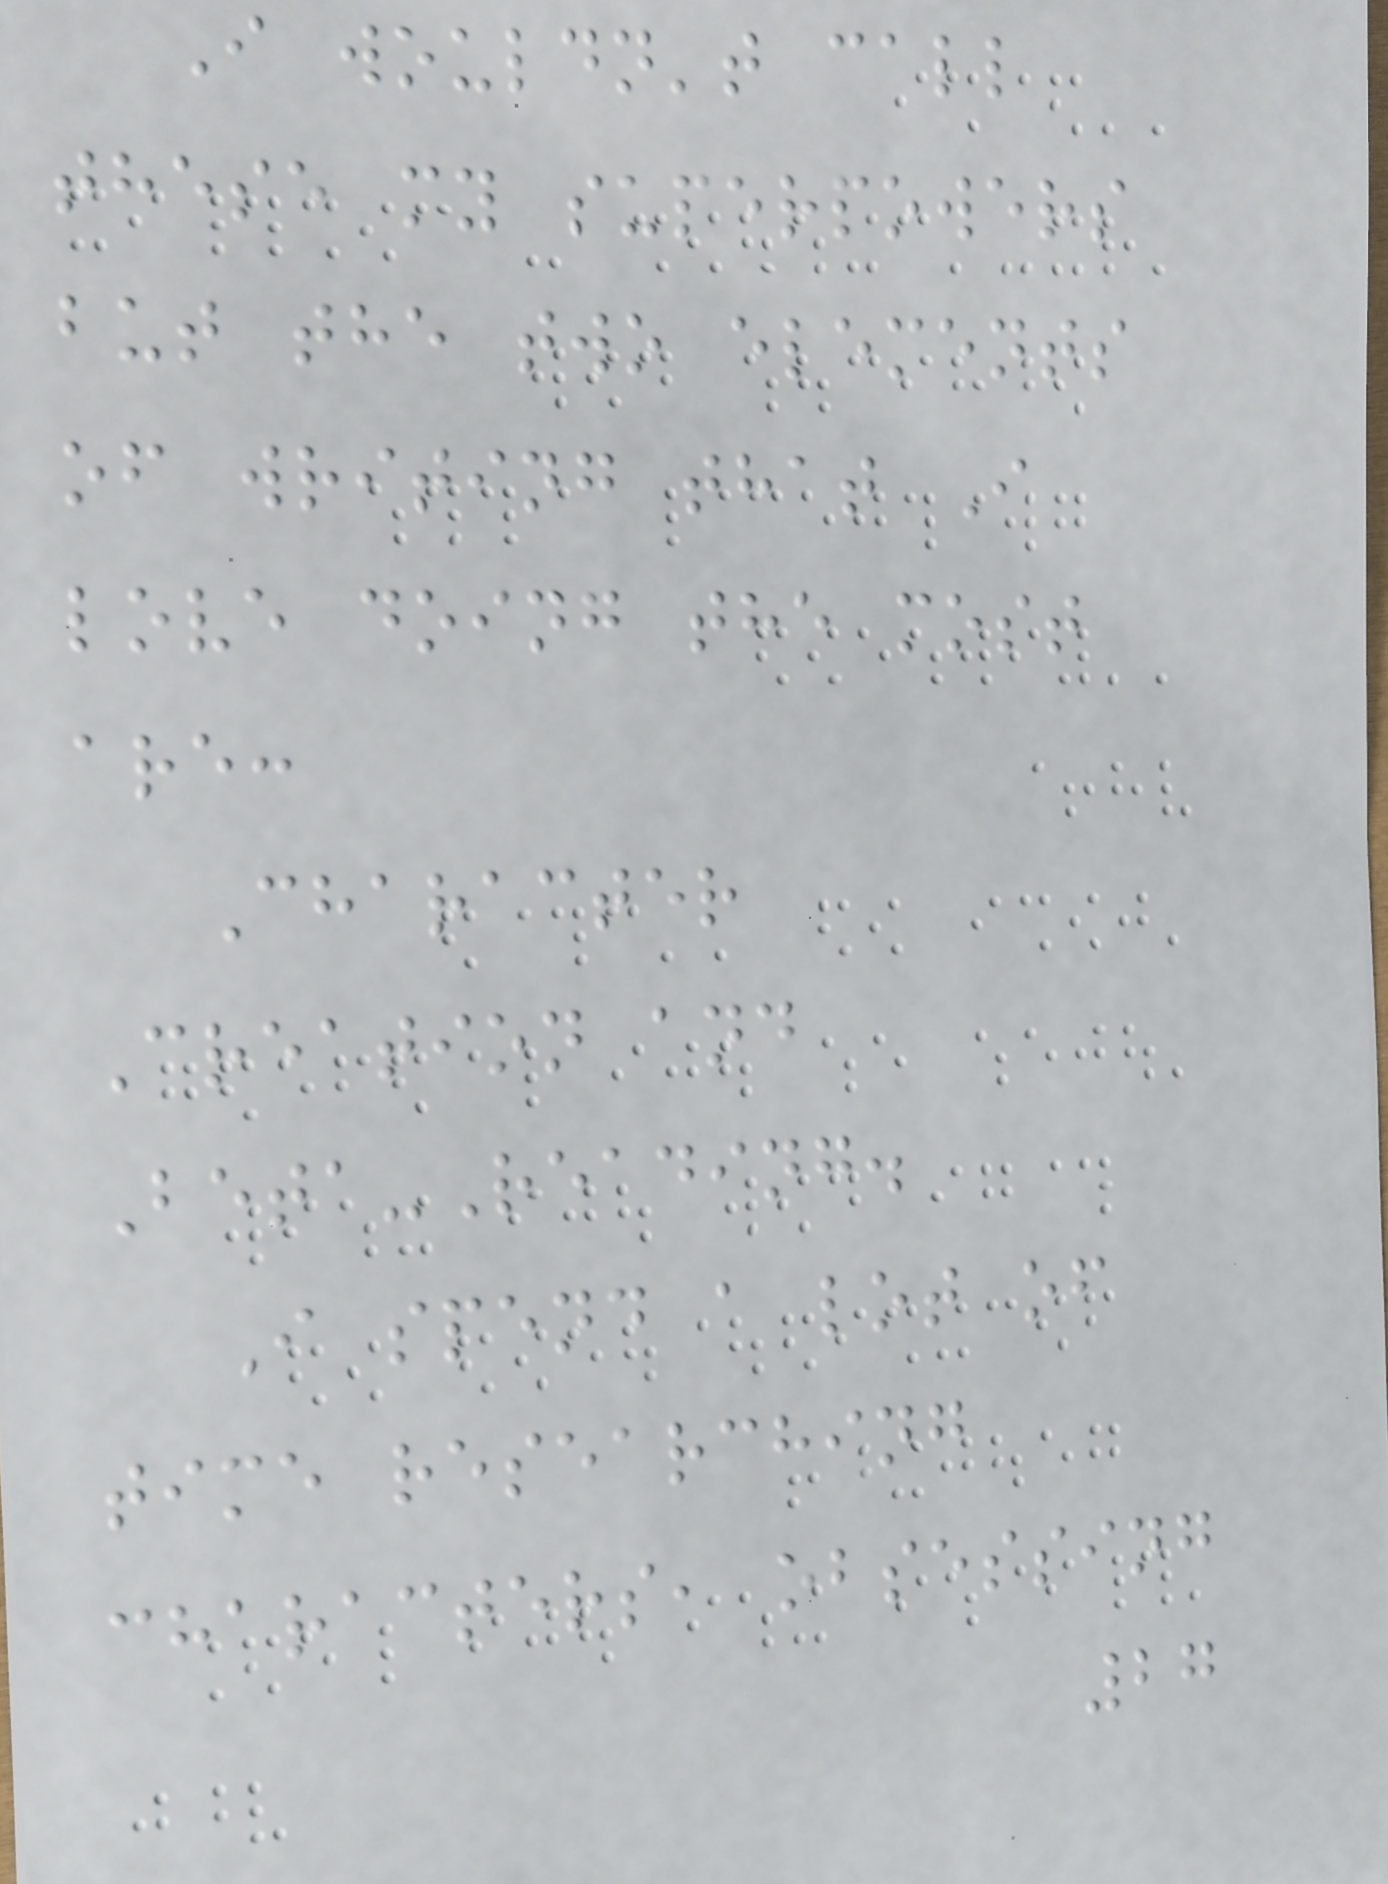I wouldn't call
these my superpowers
but the two elements
of writing that I
love doing the most
are:
Character
Creation and
Beta-Reading.
I spend a lot of
time researching
characters, obsessing
27
